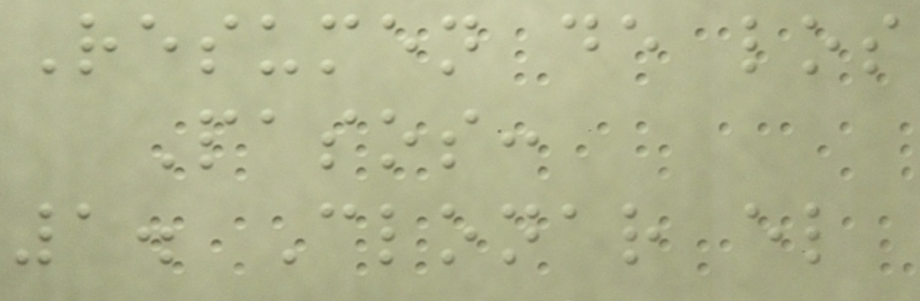Resumen de los
Pasos:
1. Clonar el
